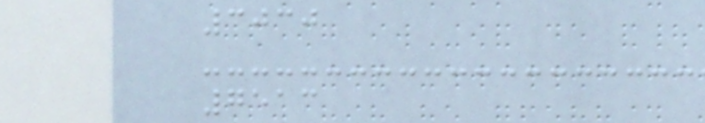3030
7513
